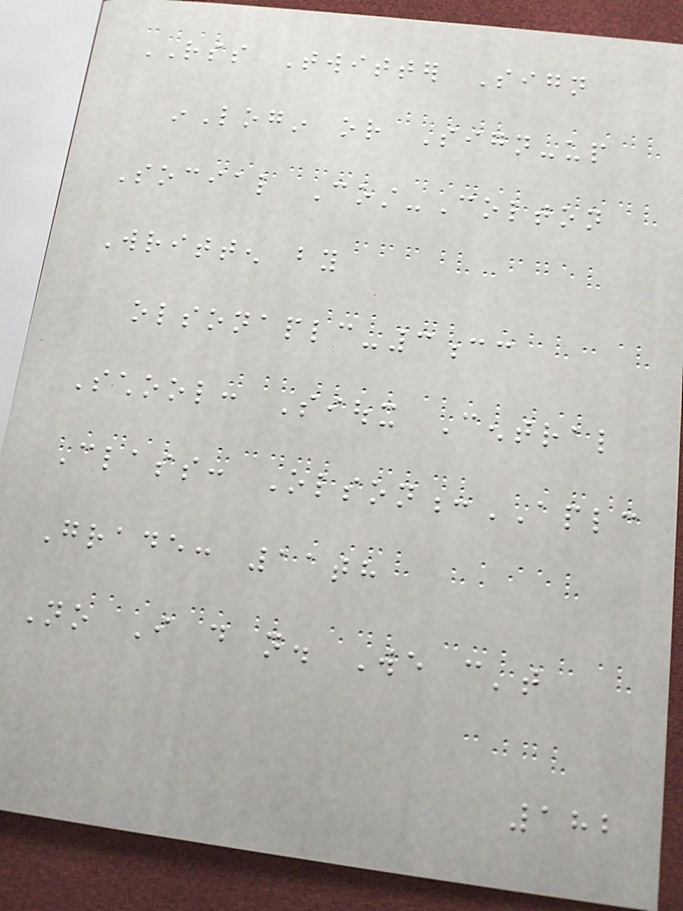RSS Twitter Sign
inLogin or Sign-up
Social Cost-Colton
Written by
olsonaplc-3cc
School: Sioux Central
Class: Olson:APLC
Grade: 11th
No I do not. We can't
182
